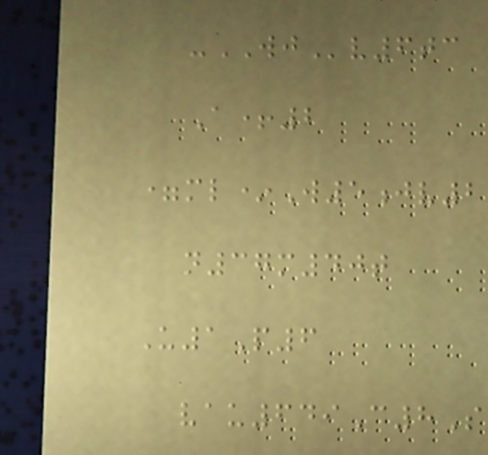-WJv6tc
A+2
=ml*W5jv2
n37m40t
U1P6
vau649C8S
